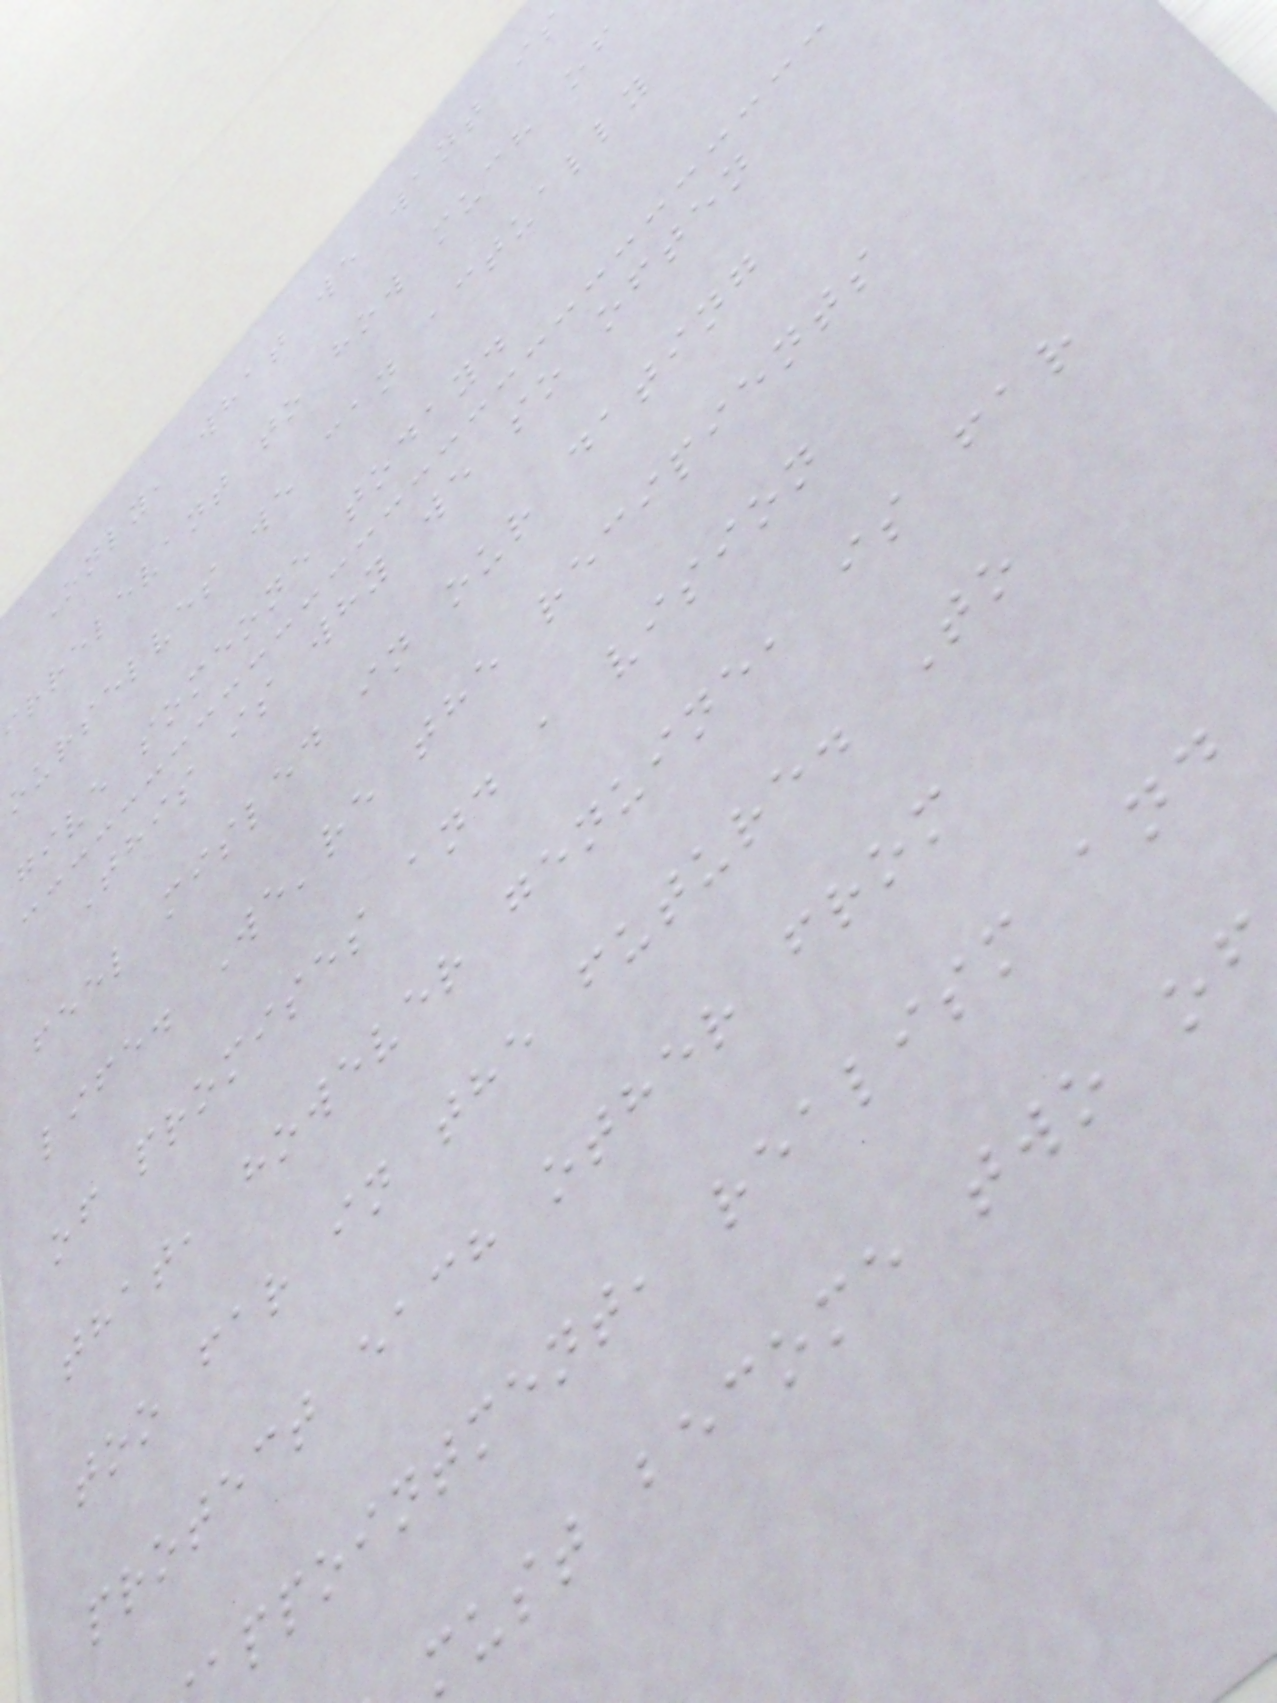Only, what we want is
irrelevant to how much of
ourselves we can actually
give someone today.
This is why we so often
feel misled in our dating
life. We're the recipients
of promises and a vision
that, however genuine, is far
too far in the future. To
protect each other from
appointment, realism and
must become two of
